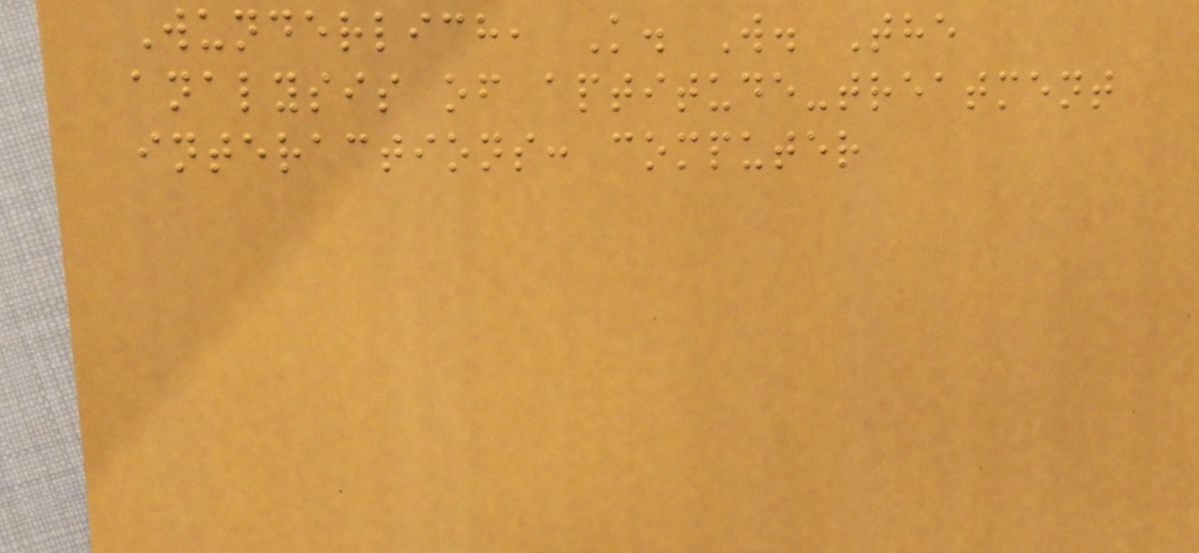Wunderlich, K. W. The
analysis of aptitude-treatment
interactions: computer
